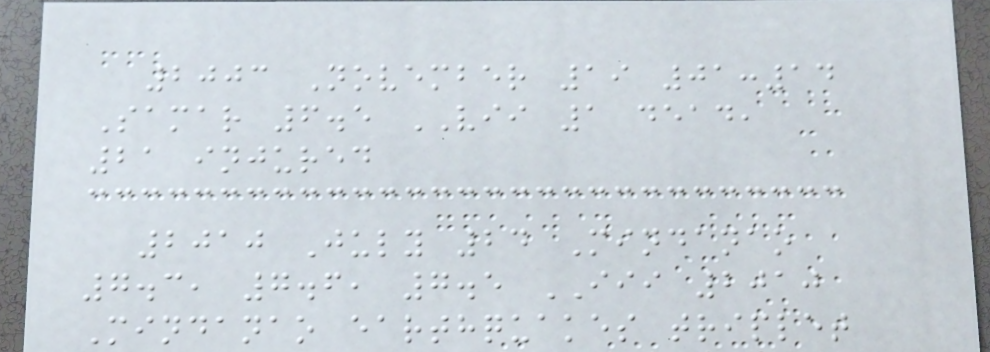2003 November 19 01:14
Samar 6.5 VII 1 dead,
21 injured
2010 July 24 Mindanao
7.3, 7.6, 7.5 III 2010
Mindanao earthquakes triplet
